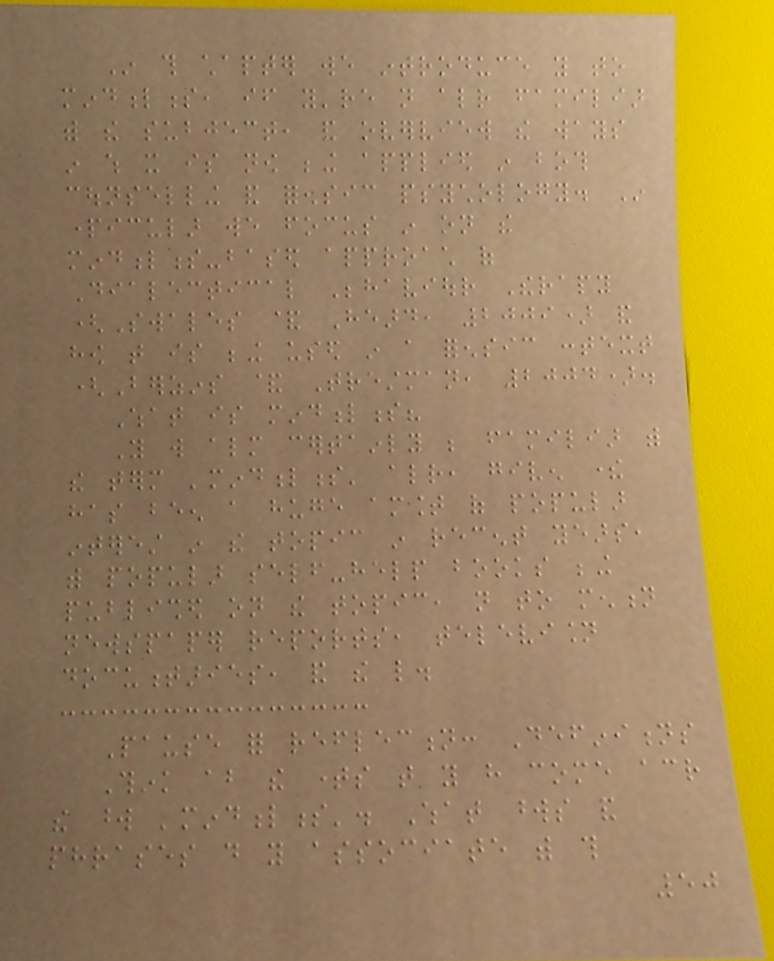In this chapter we introduce you to
mindfulness, if you're not already familiar
with the subject, and overview the ways
in which it is now being applied in both
counselling and forensic psychology. In
particular we focus in on the
mindfulness-based approach of
Dialectical Behaviour Therapy
(Swales & Heard, 2009) and
how that is being used in a forensic context
(Berzins & Trestman, 2004).
What is mindfulness?
You will almost certainly be familiar with
the term 'mindfulness' already, given there
has been a huge amount of popular
interest in the topic in recent years,
with popular self-help books being
published on the topic, not to mention
newspaper reports, television
documentaries, and the like.
Pause for reflection: Definitions
Think about the times that you have come across
the word 'mindfulness'. What words and
phrases do you associate with this
50
